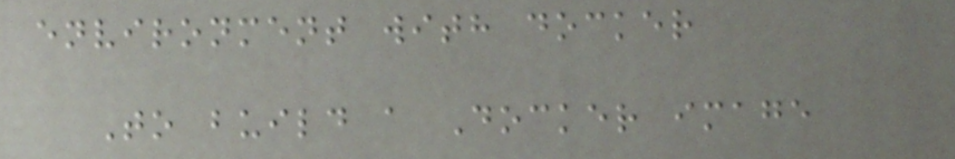environment with docker
To build a Docker image
